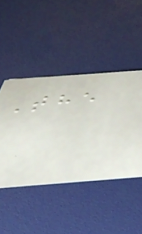The
